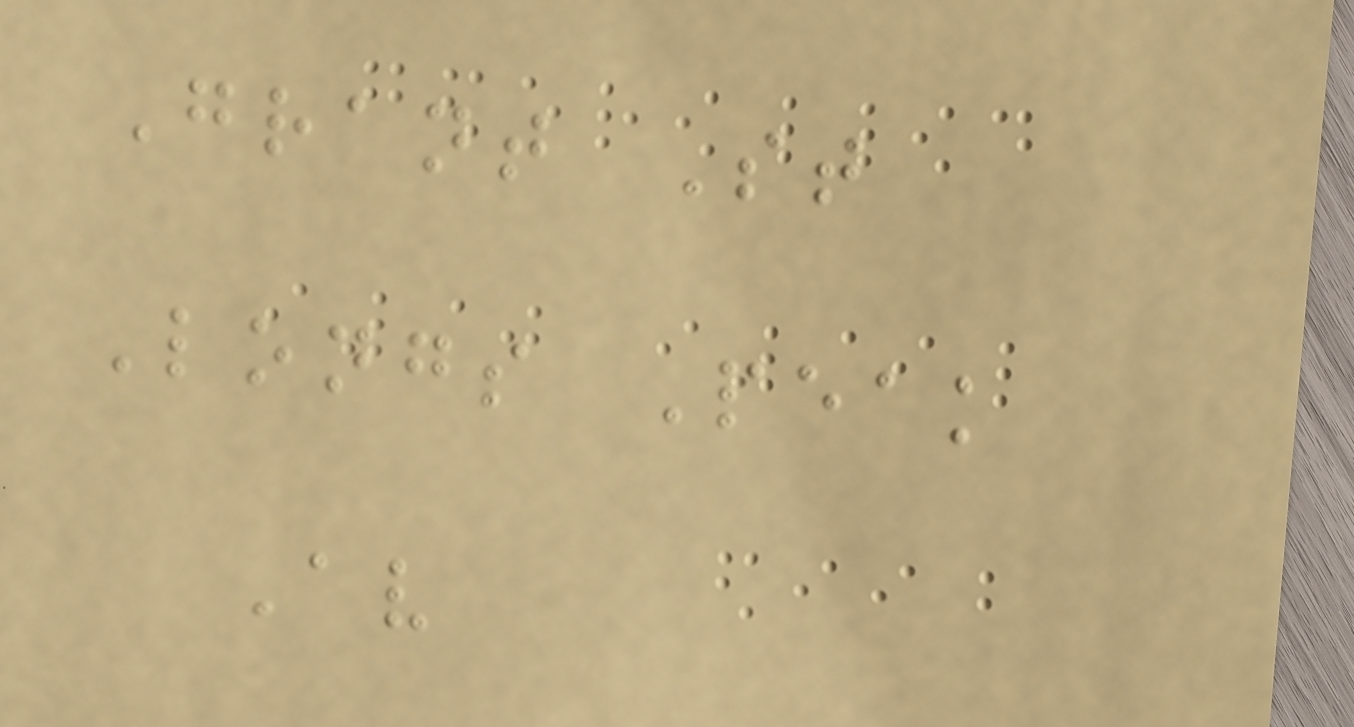Grant St
Longs Peak
Av
